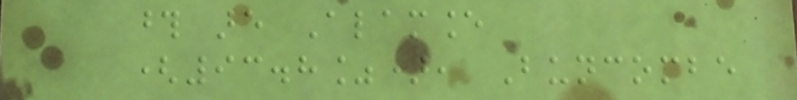those are Alamance
(93.8%), Buncombe
